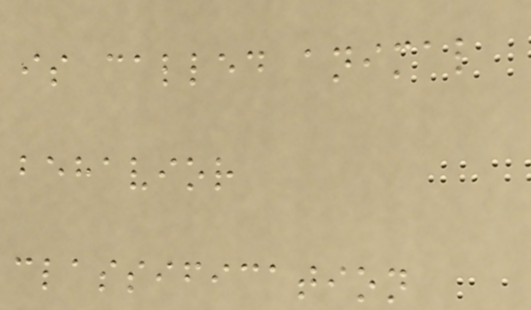is called animal
behavior
classification
